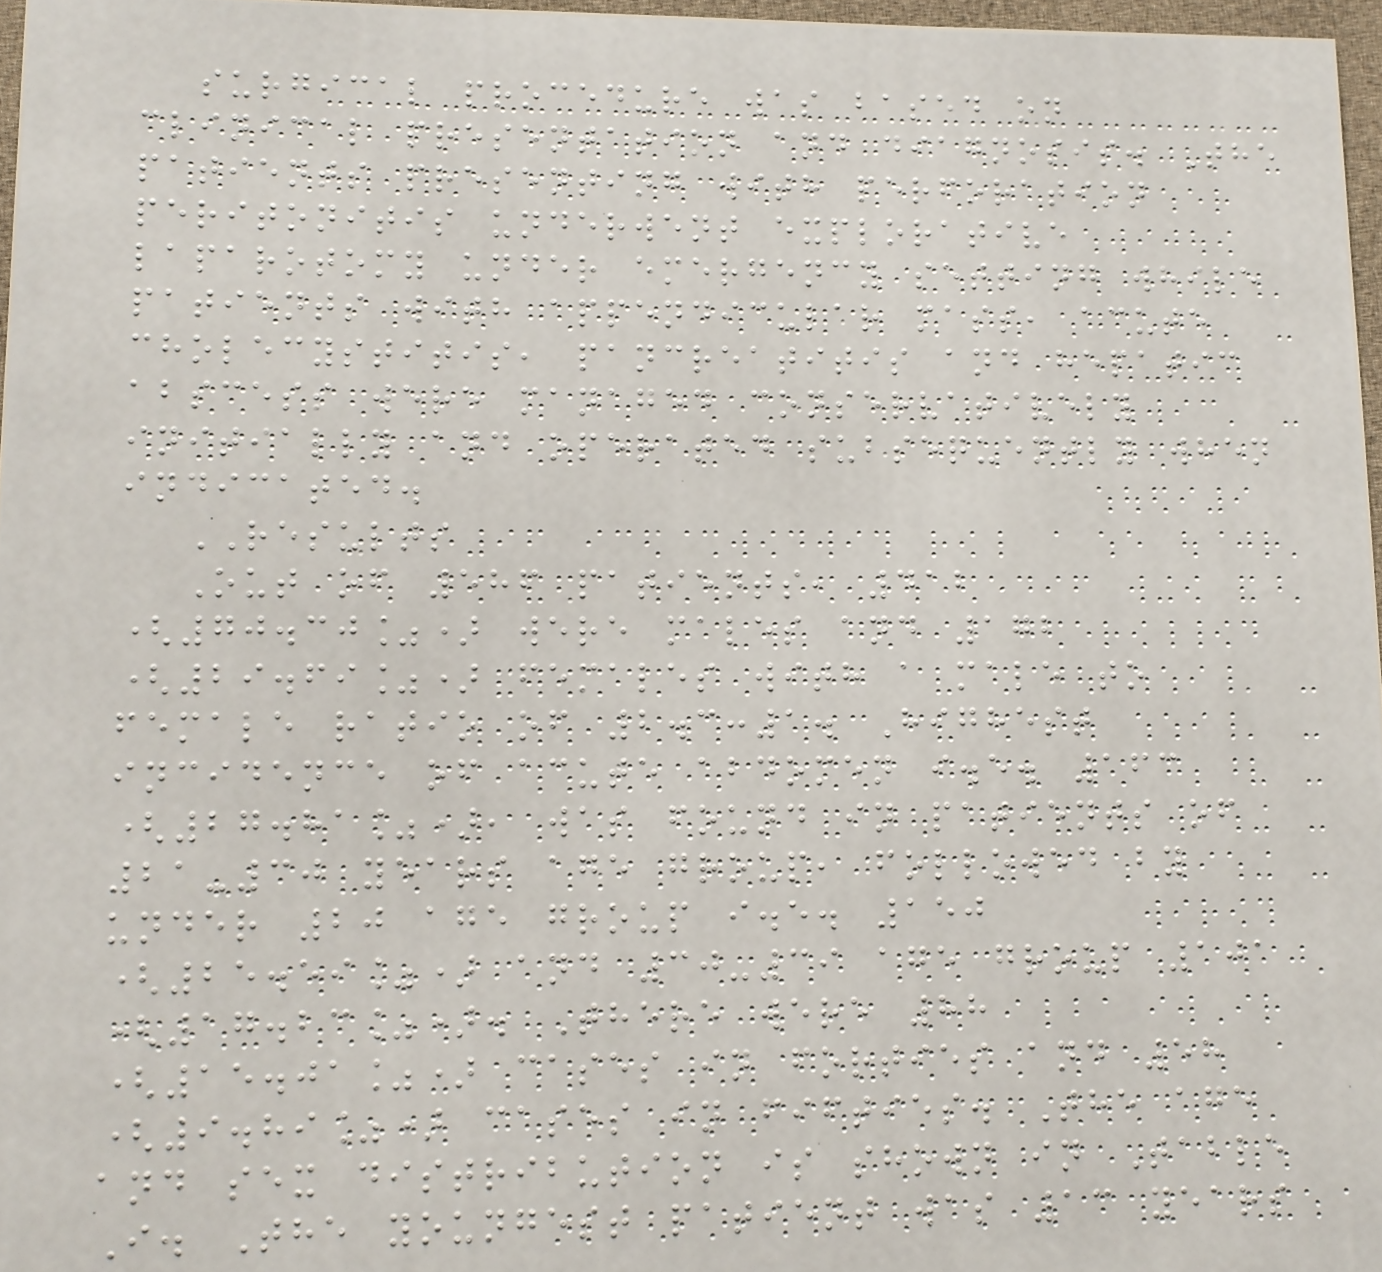surgical procedure was based on
clinical presentation and diagnosis. The
patients presenting with perforation
peritonitis underwent explorative
laparotomy under emergency setting while
patients with appendicular mass, acute
cholecystitis, pancreatitis and hepatic
abscess were managed conservatively
initially and operated subsequently when
indicated.
RESULTS
Out of 586 patients, 412
(70.30%) were males and 172
(29.69%) females with a male to
female ratio of 2.3:1. Highest
incidence of acute abdomen i.e. 163
(27.81%), was found in patients of
21-30 years age group, followed by
under 20 age group i.e. 150
(25.59%) and 30-39 age group 101
(17.23%). There were 88
(15.01%) cases in forties and 58
(9.89%) cases in fifties. The age
and sex distribution is shown in Table
I. The youngest patient was 13 years
